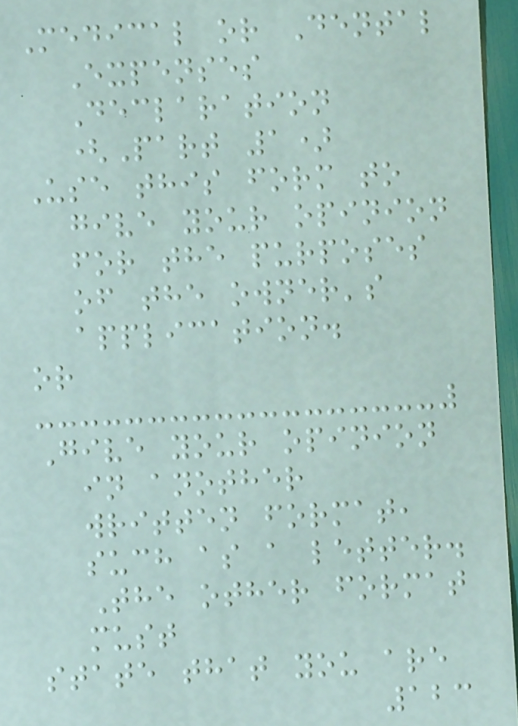Medical or Dental
Expenses
Declaration
(Part 1)
Use this form to
give your opinion
for the purposes
of the owner's
application.
or
Give your opinion
in another
written format,
such as a letter.
The other format
must
state that you are
123
